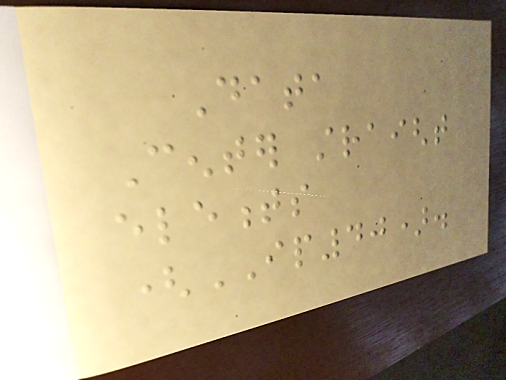Data
Center straight
elements
(IP40).
